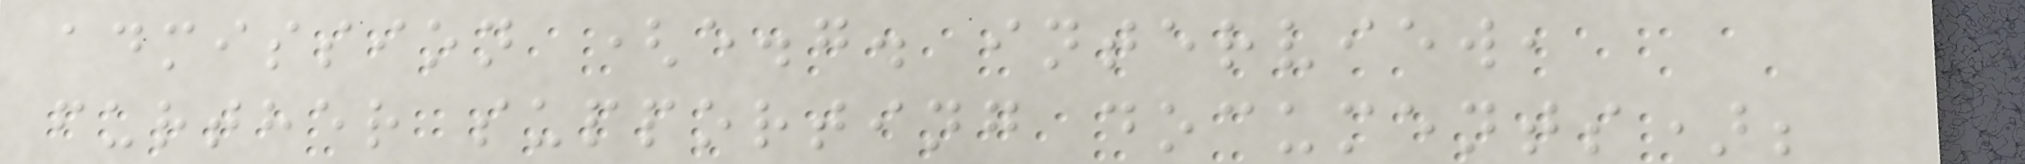admission (e.g. interview,
further supporting documents);
